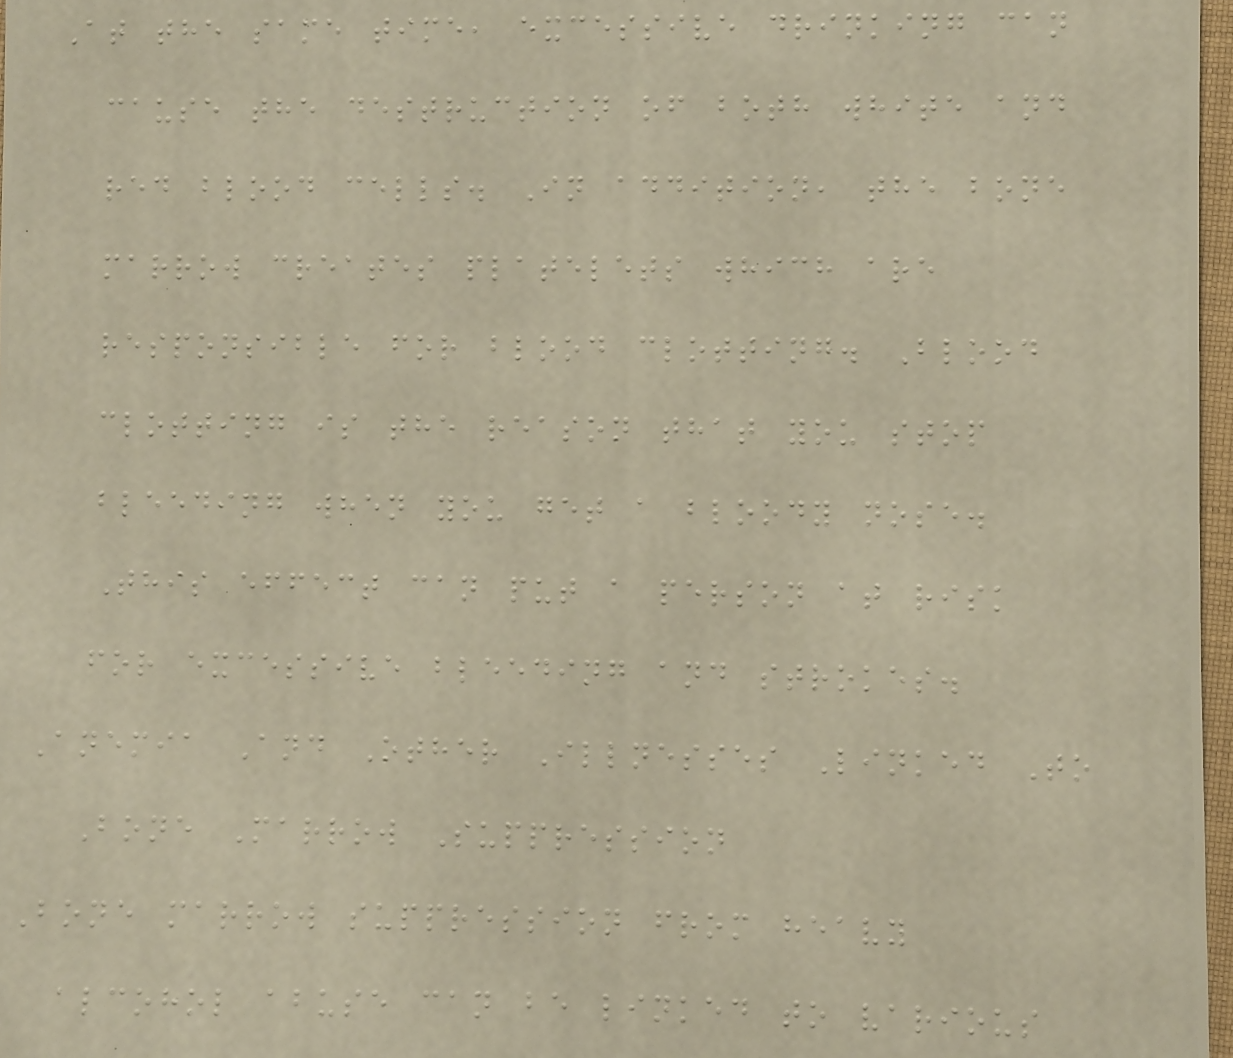At the same time, excessive drinking can
cause the destruction of both white and
red blood cells. In addition, the bone
marrow creates platelets which are
responsible for blood clotting. Blood
clotting is the reason that you stop
bleeding when you get a bloody nose.
This effect can put a person at risk
for excessive bleeding and strokes.
Anemia And Other Illnesses Linked To
Bone Marrow Suppression
Bone marrow suppression from heavy
alcohol abuse can be linked to various
